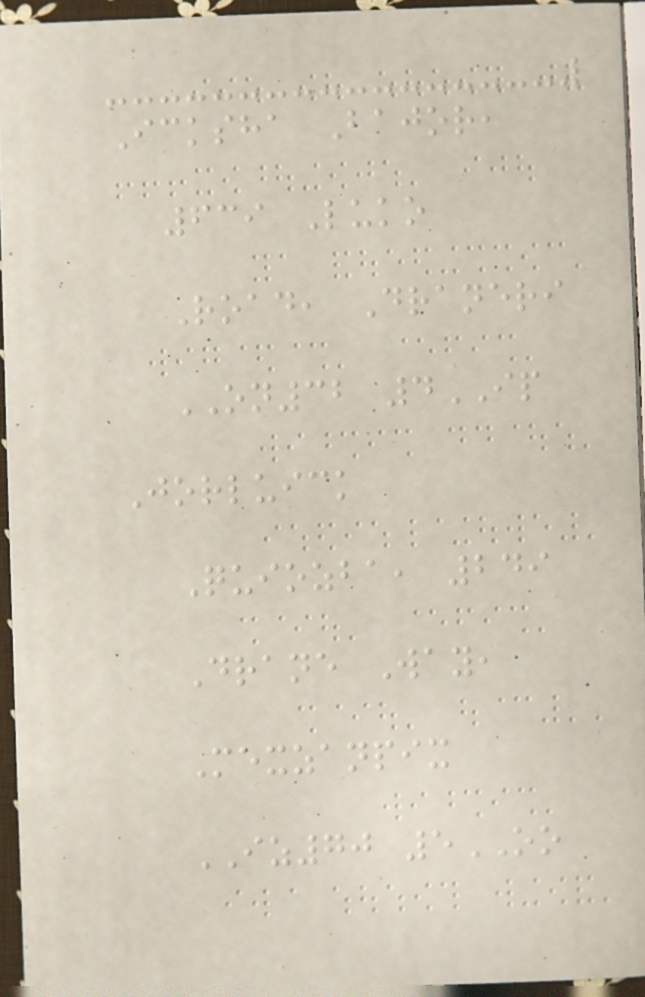Icksha Bajor,
639 Luko
Road, Draneri
ON32 4IP
Jorluick
Quiozba, 249
Drane Way,
Mexzanpix
IZ70 5OO
